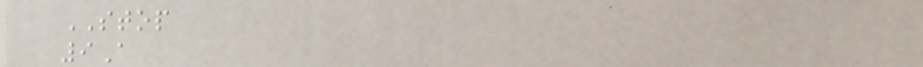STOP
9A
